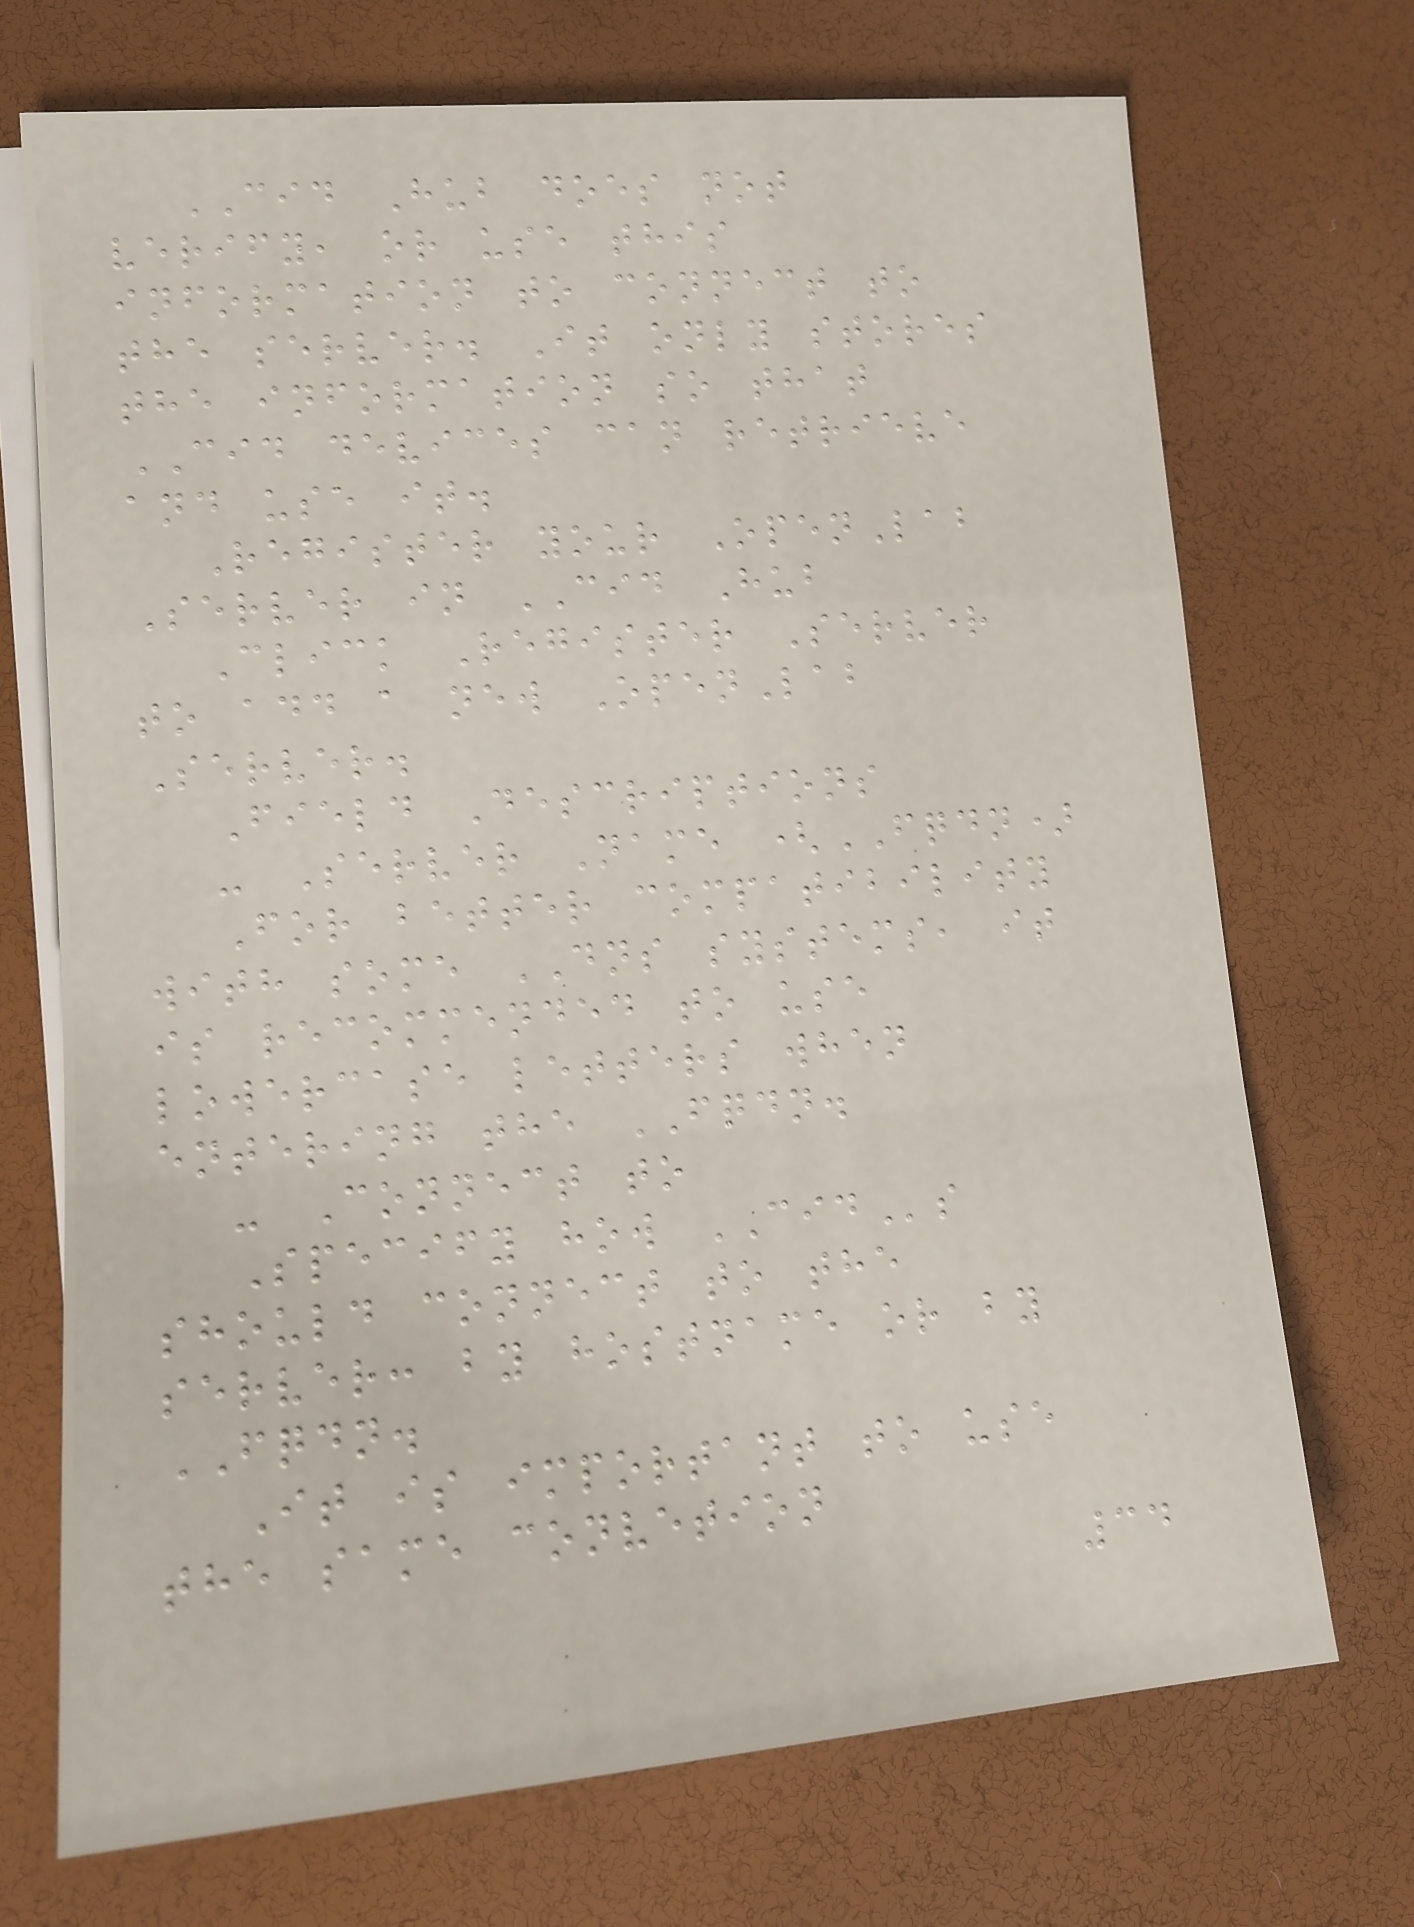CID Hub does not
verify, or use this
information to connect to
the server. It only stores
the information so that
CID devices can retrieve
and use it.
Register your OpenLab
Server in CID Hub
Click Register Server
to add a new OpenLab
Server.
Field Descriptions
- Server Name (FQDN)
For better compatibility
with some DNS systems, it
is recommended to use
lowercase letters when
entering the FQDN.
- Connect to
Specify how CIDs
should connect to the
server: by hostname or by
FQDN.
It is important to use
the same convetion
34
